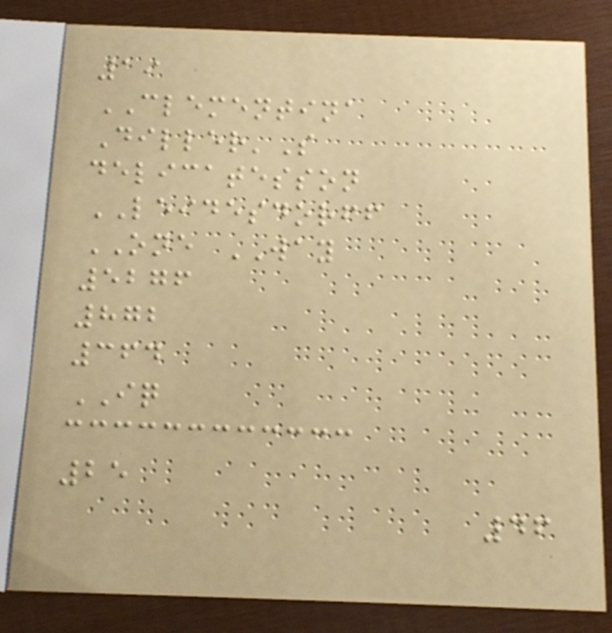19
CLEMENTINA
Diller'S
delicatesson
LEIDESDORFF
ONE WAY
5276
872
364
IQ
25
46
